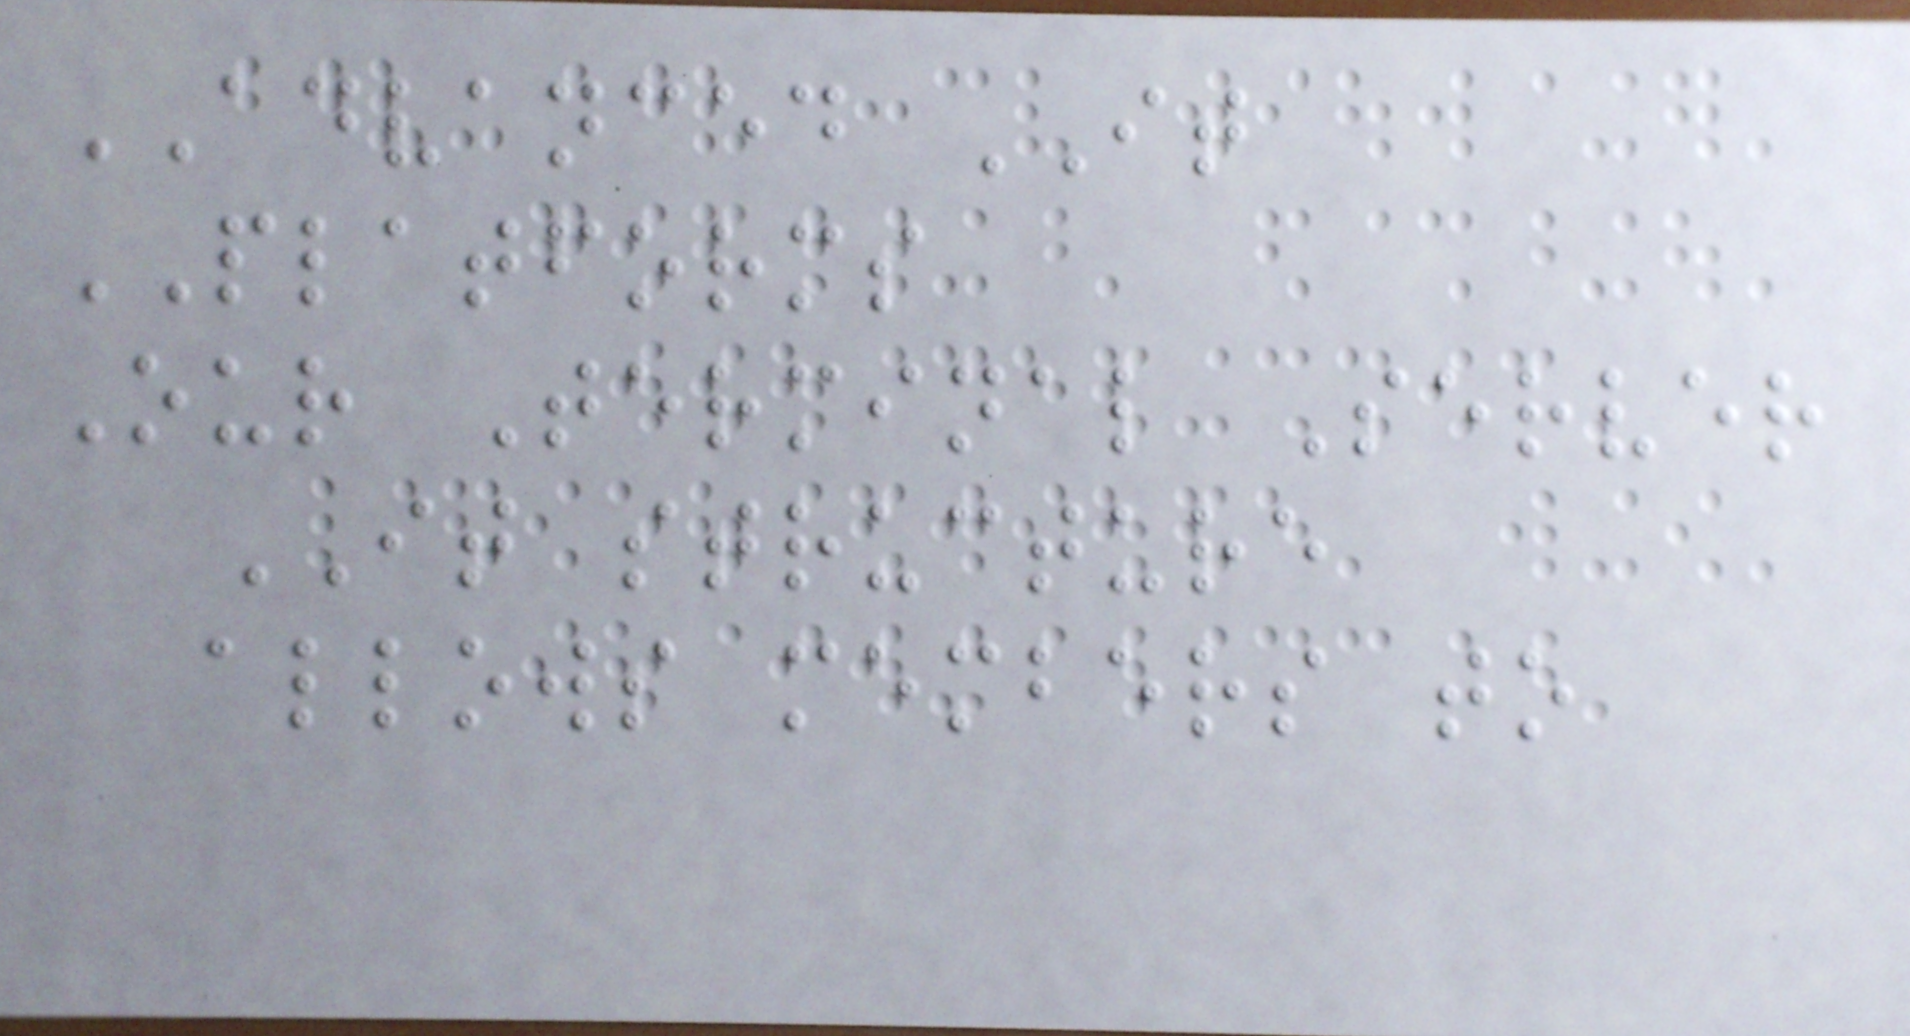ADVANCED IT
PLATFORMS
Our Terminal Server
IT structure
allows members to
